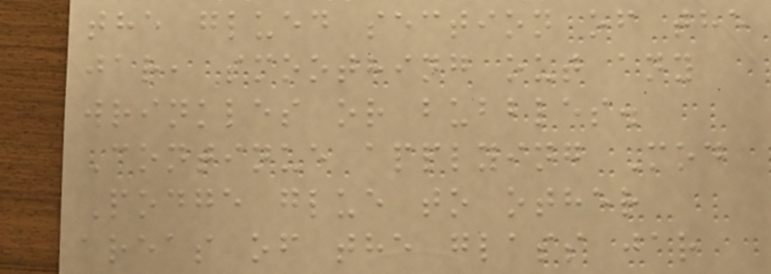the glued section of the
jar, smoothing out any
wrinkles or bubbles.
Continue applying Mod
Podge glue to other
areas of the glass jar
